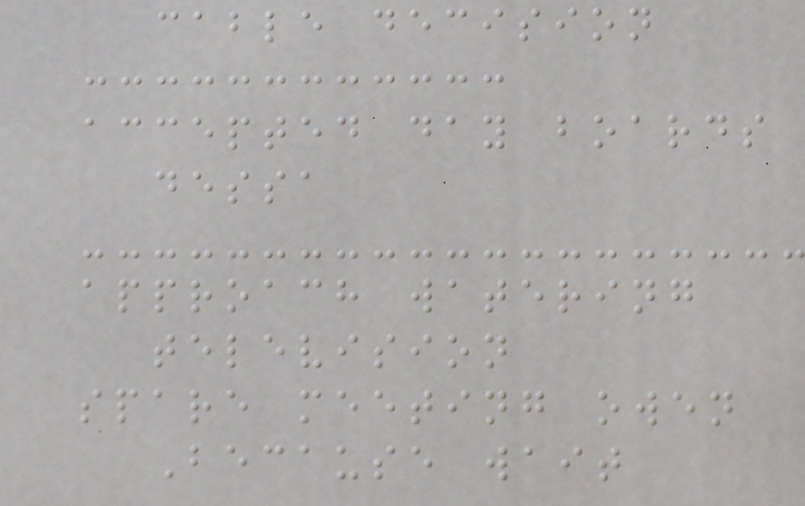cable decision
accepted day boards
dessa
approach watering
television
spare meeting owen
Because wait
